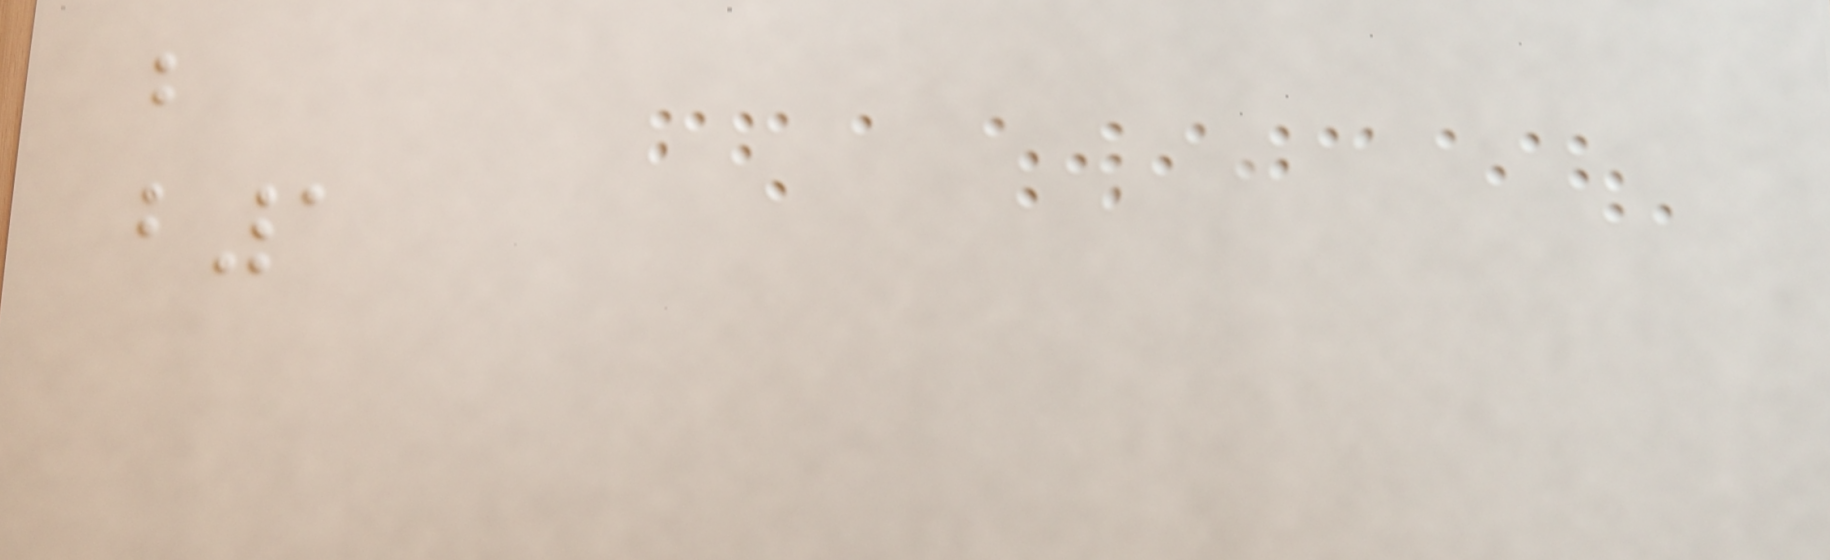b
b1
